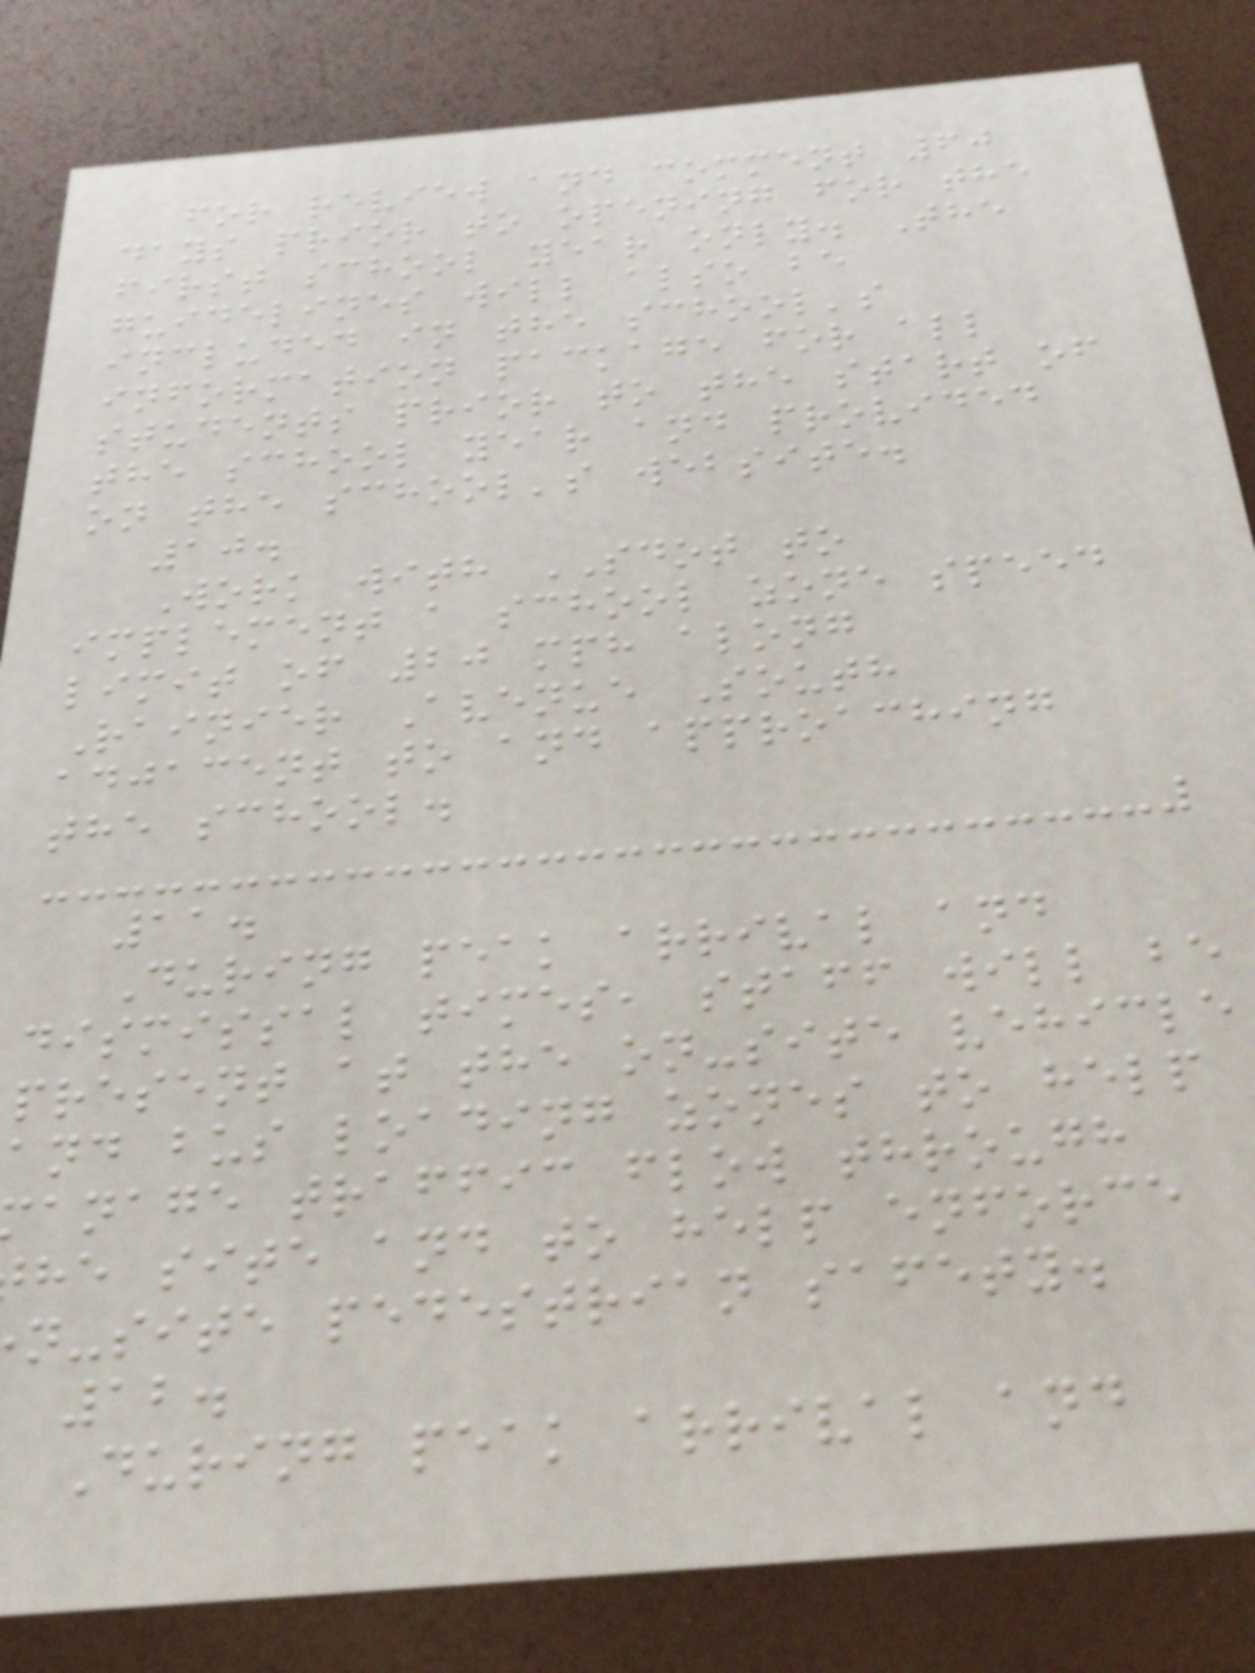for review and comment 60
days prior to opening for the
first school year only. The
guidelines will also be
included in the school's
information package for all
students prior to the start of
the school year and provided
on the school's website.
10.
Work with SDOT to
implement a school zone speed
limit of 20 mph along
Rainier Avenue South
adjacent to and approaching
the school.
11.
During peak arrival and
dismissal times, staff will be
present at the on-site vehicle
and bus loading zones to help
anage traffic flow through
he site and to help enforce
n-site pedestrian safety.
12.
During peak arrival and
